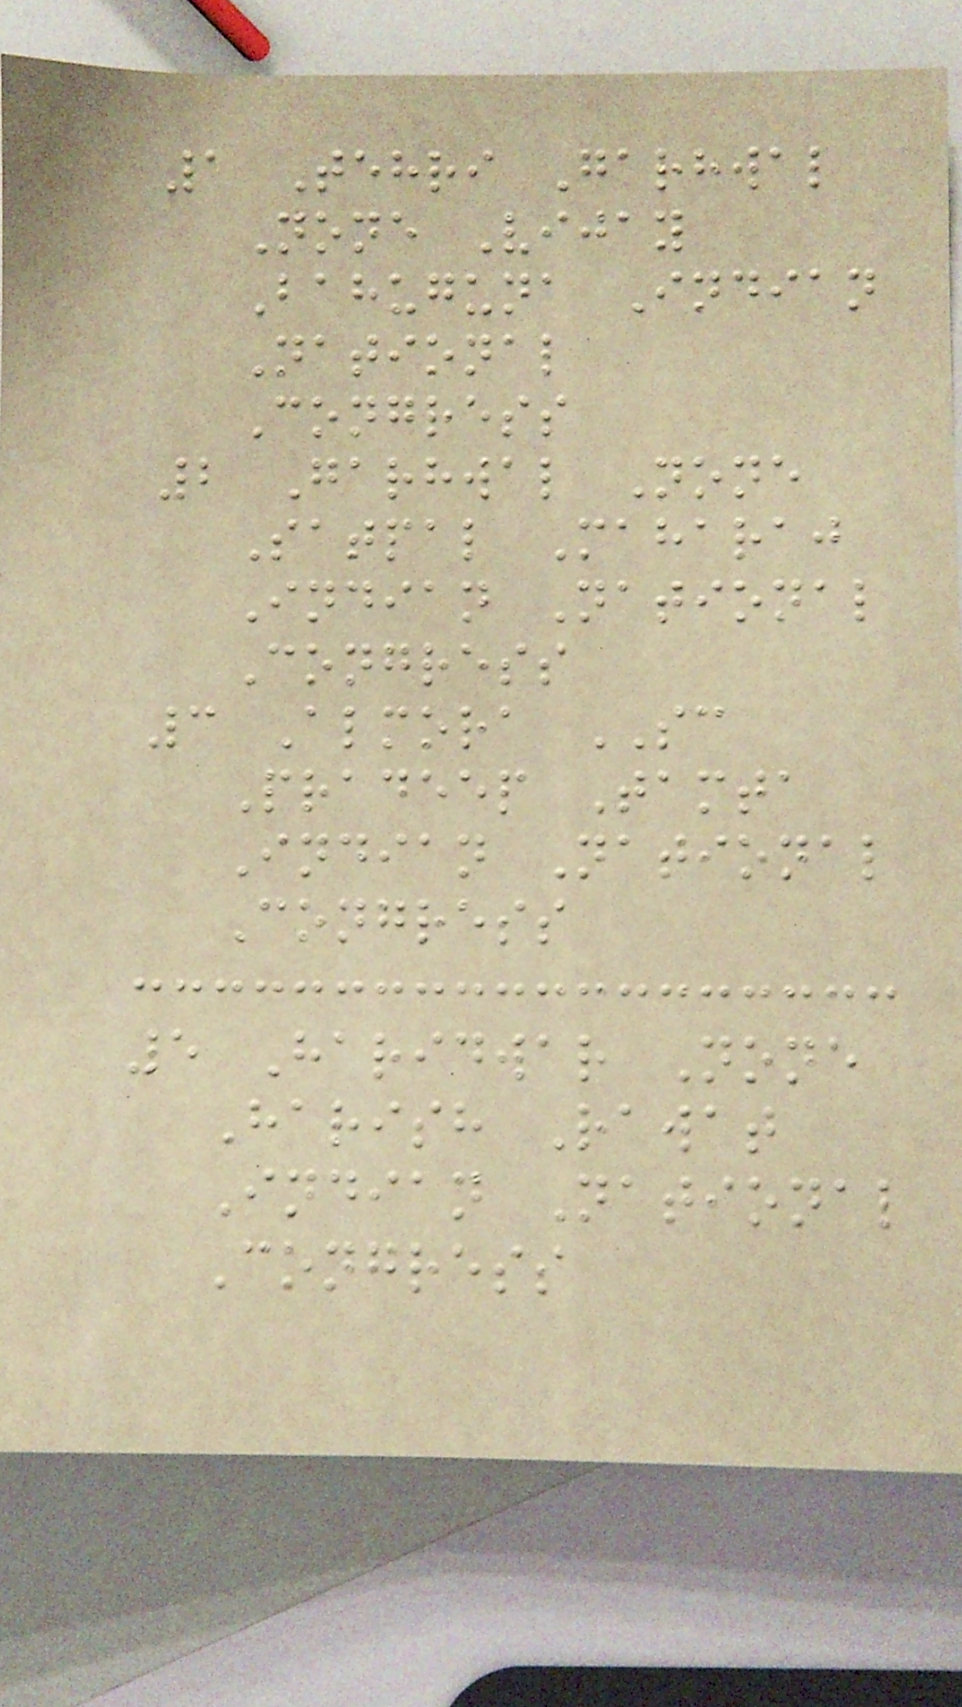1 Tehri Garhwal
None Vijay
Bahuguna Indian
National
Congress
2 Garhwal None
Satpal Maharaj
Indian National
Congress
3 Almora SC
Pradeep Tamta
Indian National
Congress
5 Haridwar None
Harish Rawat
Indian National
Congress
